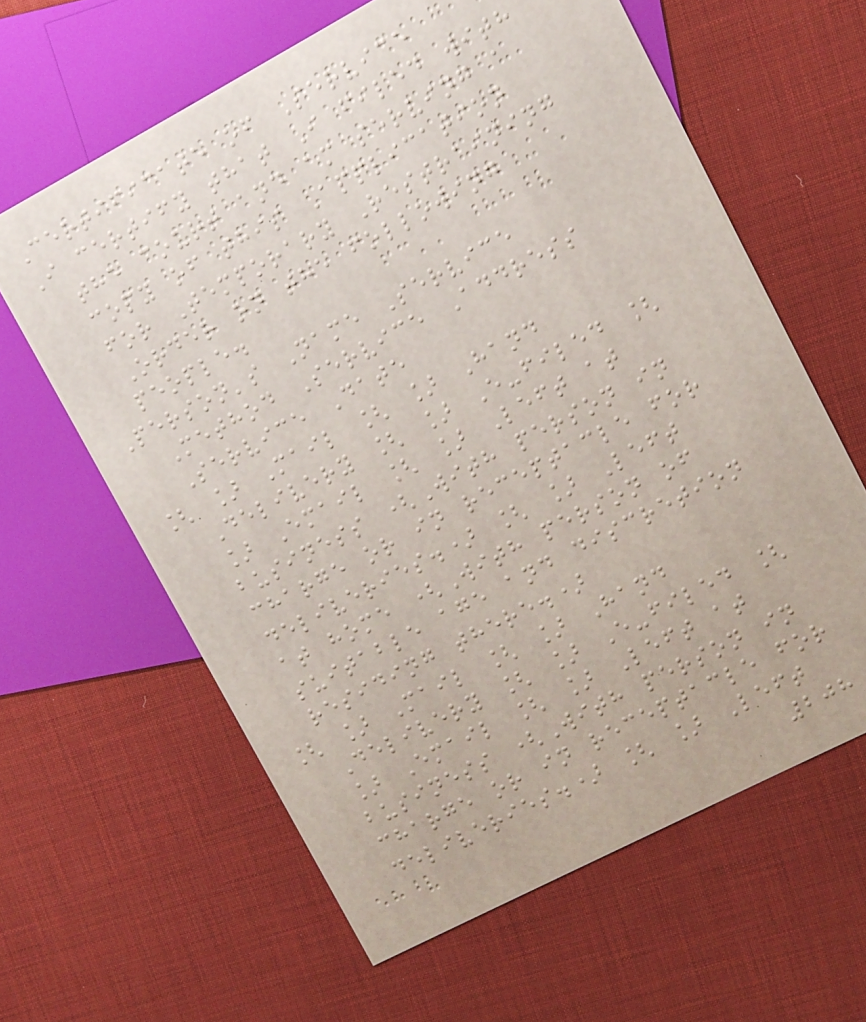Certificate of Service
I certify that I filed with
the court and am serving a
copy of this Application
for Temporary Restraining
Order on the following
people.
Person's Name Service
Method Service Address
Service Date
[ ] Mail [ ] Hand
Delivery [ ] E-filed [
] Email [ ] Left at
business (With person in
charge or in receptacle for
deliveries.) [ ] Left
at home (With person of
suitable age and discretion
residing there.)
[ ] Mail [ ] Hand
Delivery [ ] E-filed [
] Email [ ] Left at
business (With person in
charge or in receptacle for
deliveries.) [ ] Left
208
